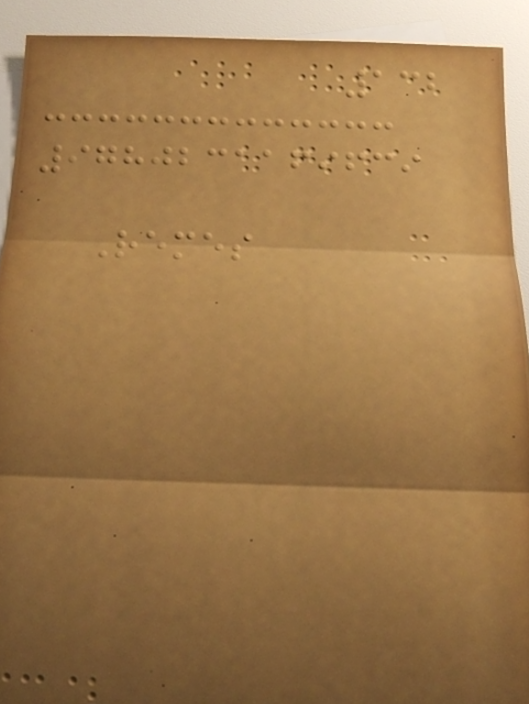132
9780231169639
Remes
